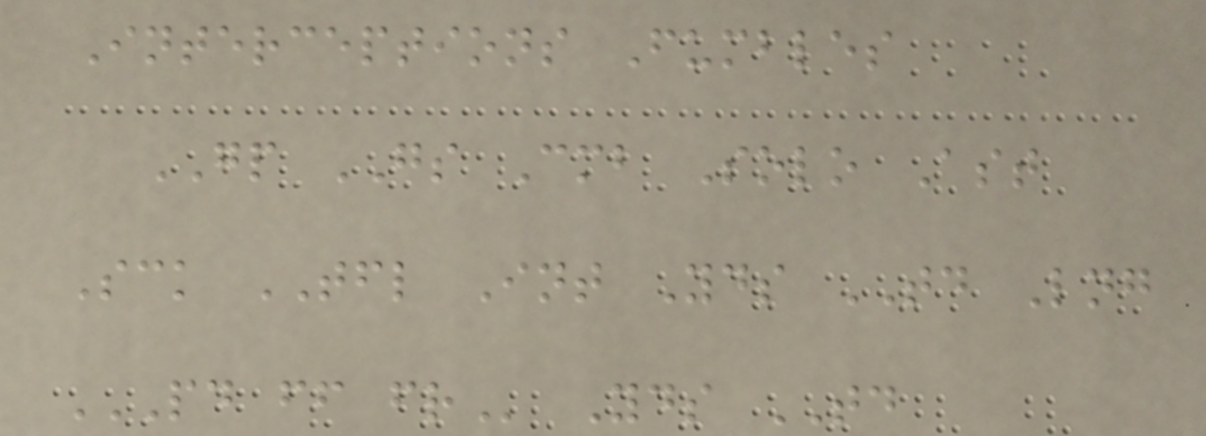Interceptions Fumbles
GP GS Cmb Solo Ast
Sck TFL Int Yds TD Lng
PD FF FR Yds TD
